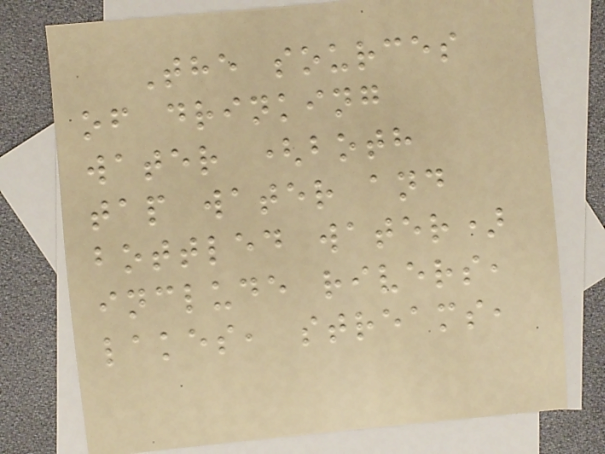The sources
of drinking
water (both
tap water and
bottled water)
include rivers,
lakes, streams,
